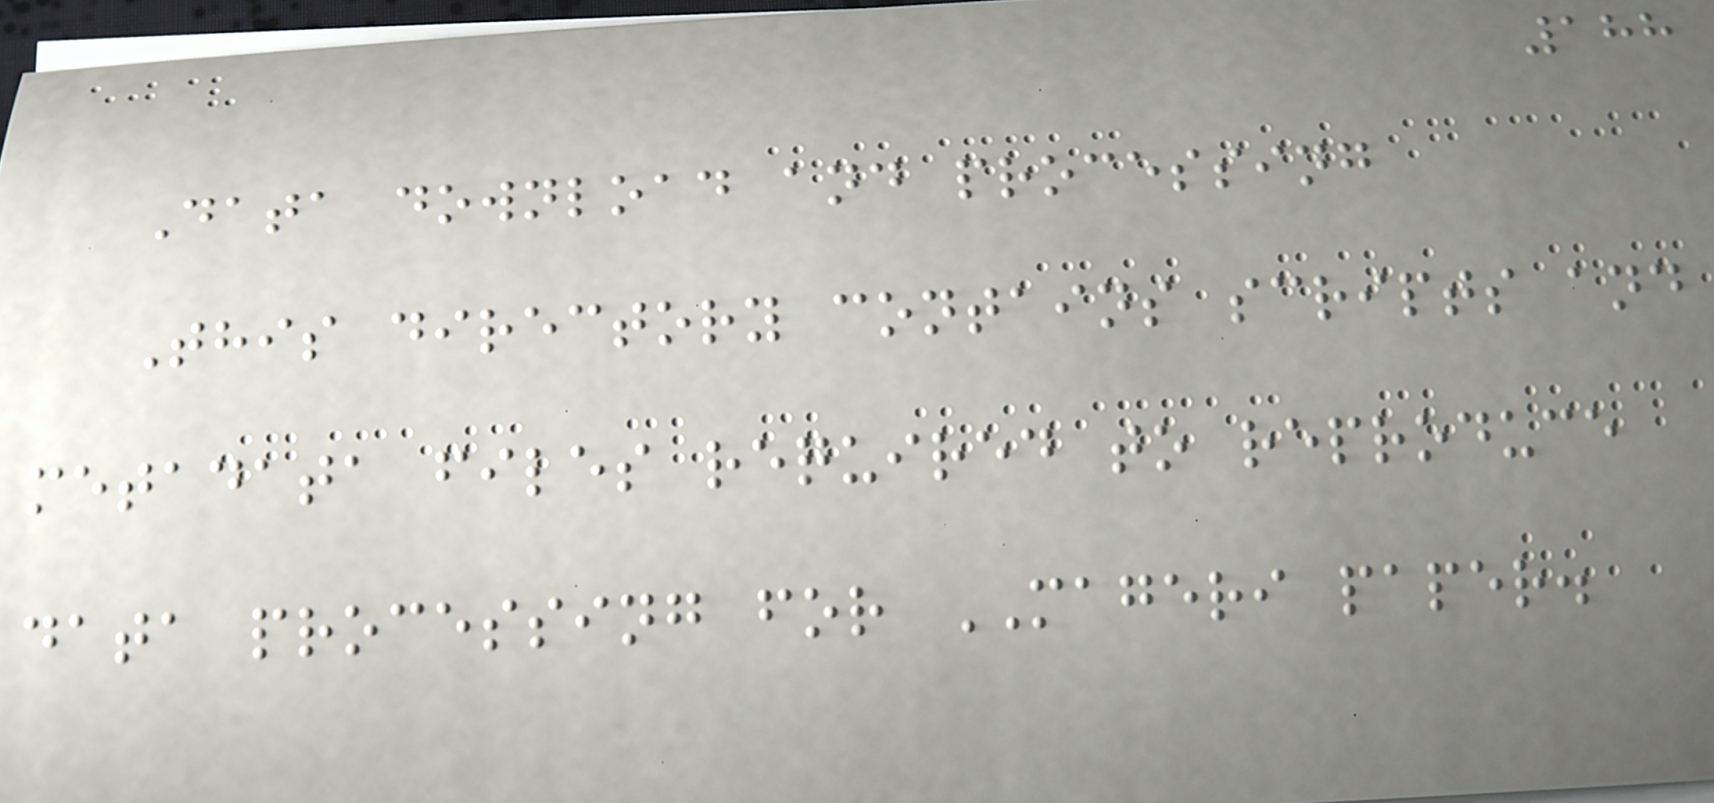188
Data download and processing
This directory contains scripts and
metadata files required to reproduce
data processing for MAGERI paper.
